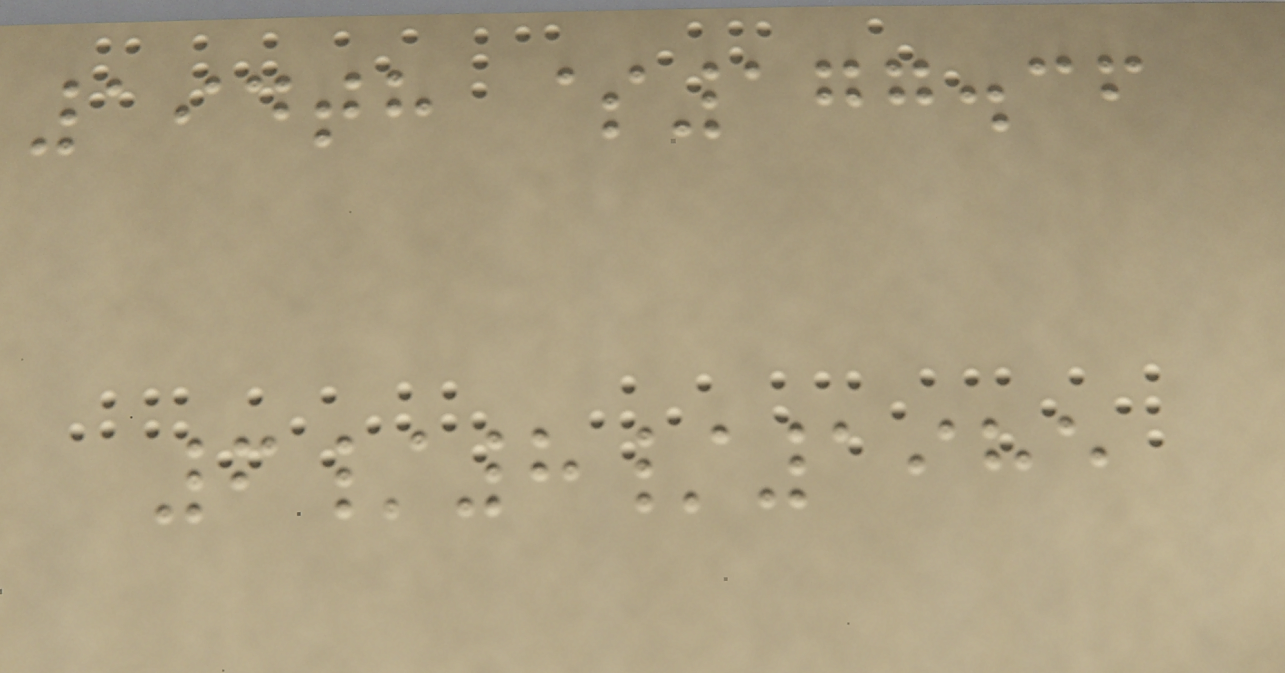194th $177.36
6/8/1985
